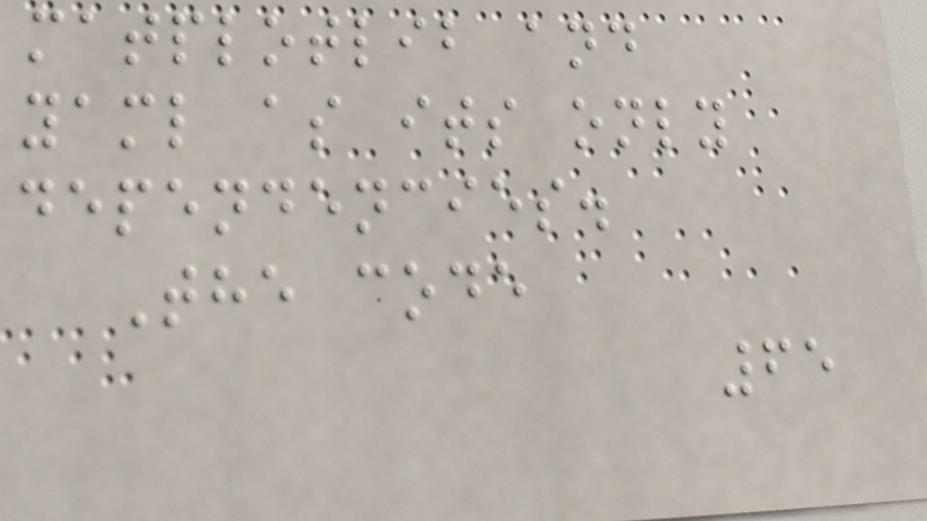matplotlib and
yaml as its only
dependencies.
The code
65
